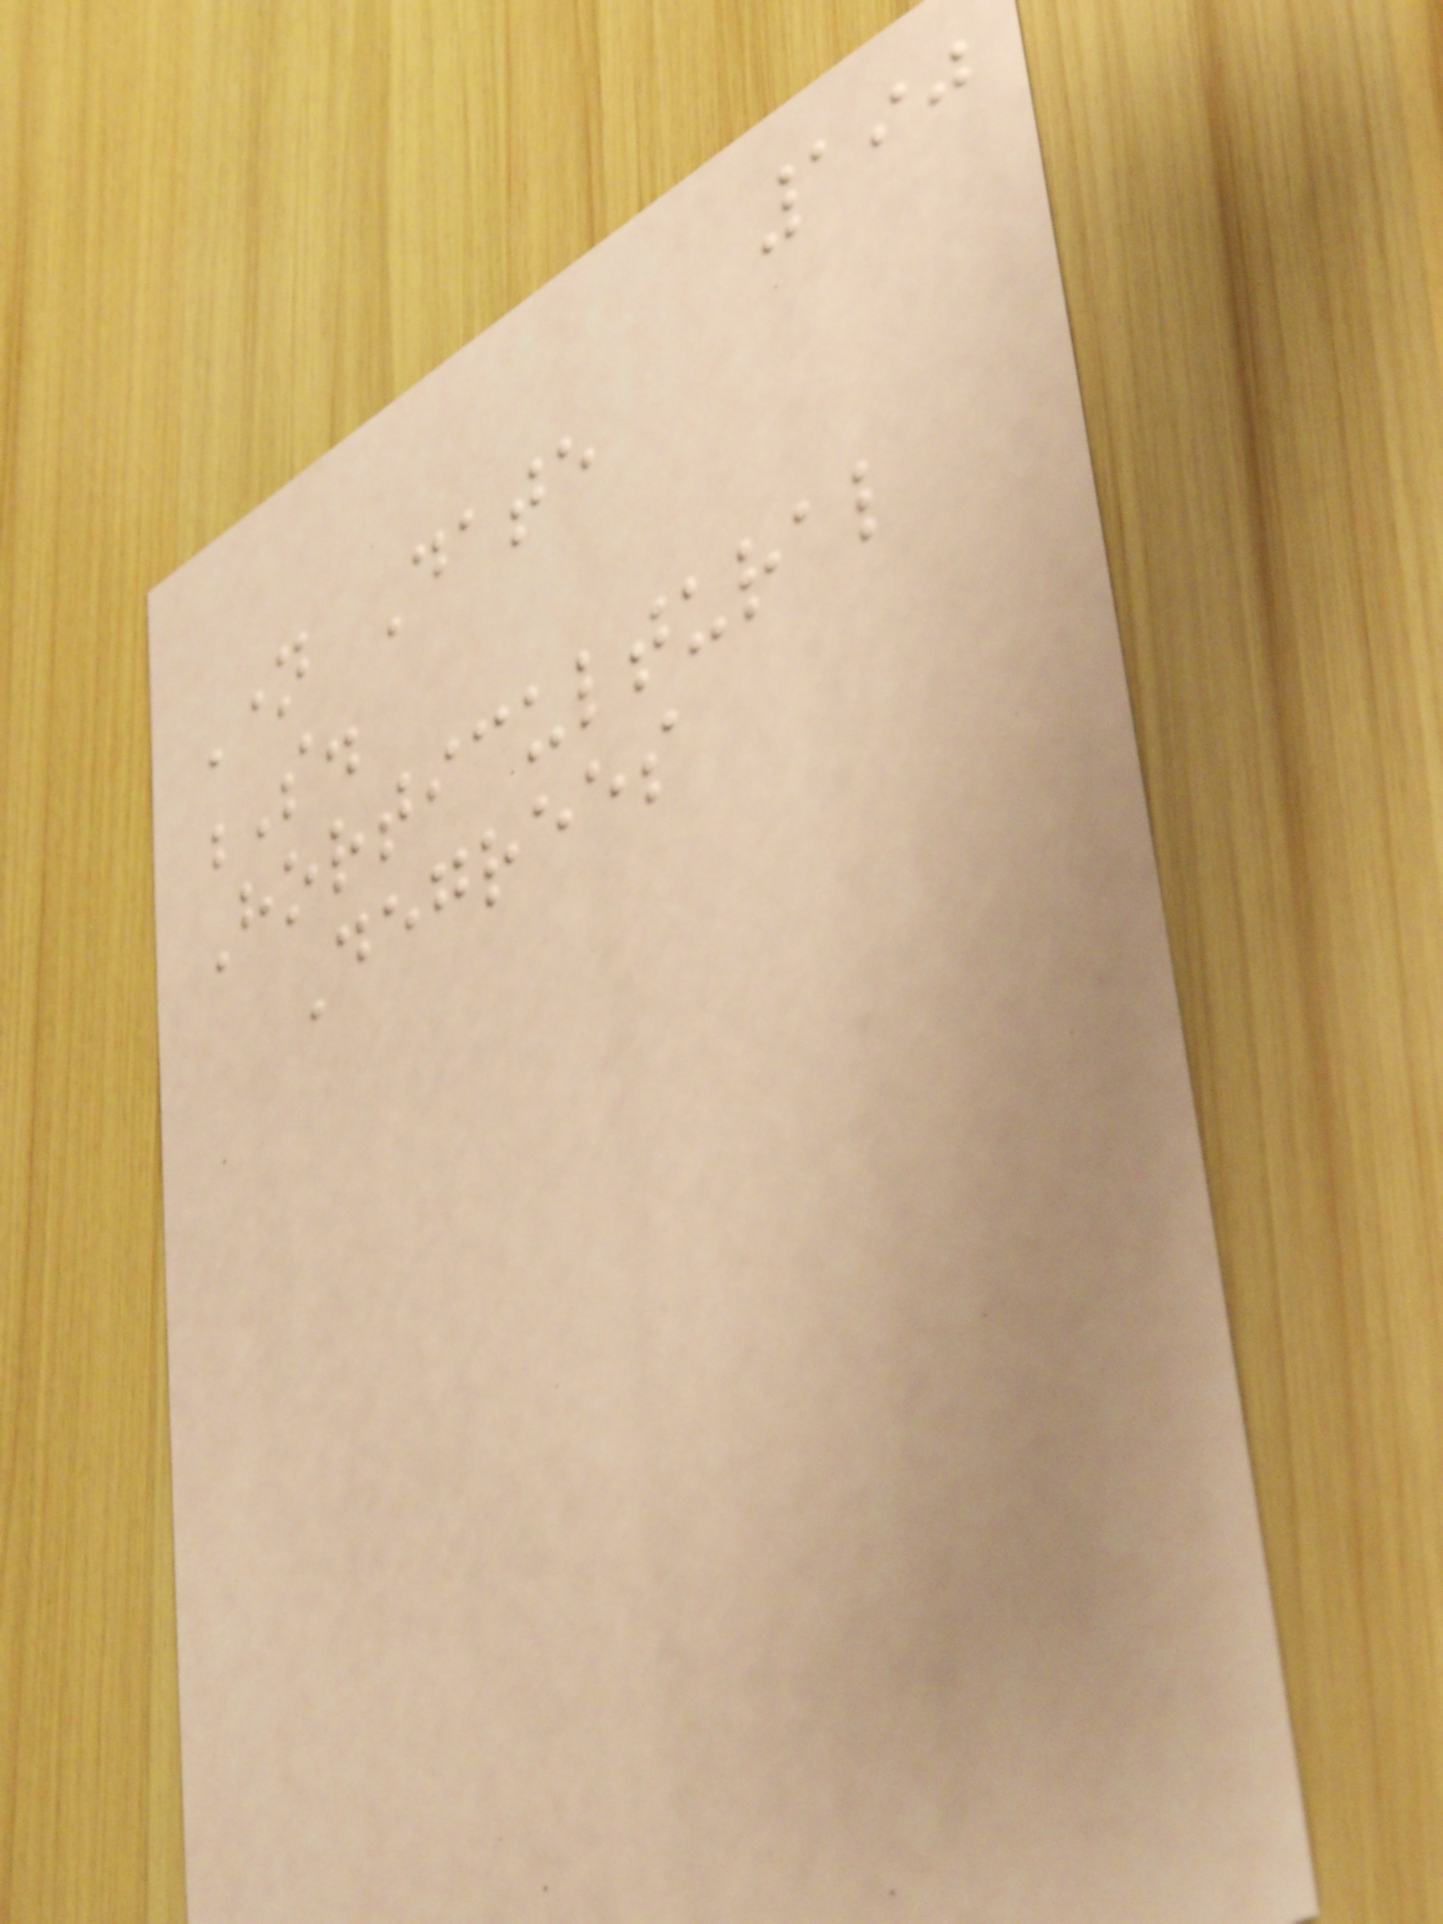190
Name Date
S.
Horticultural
Degrees
